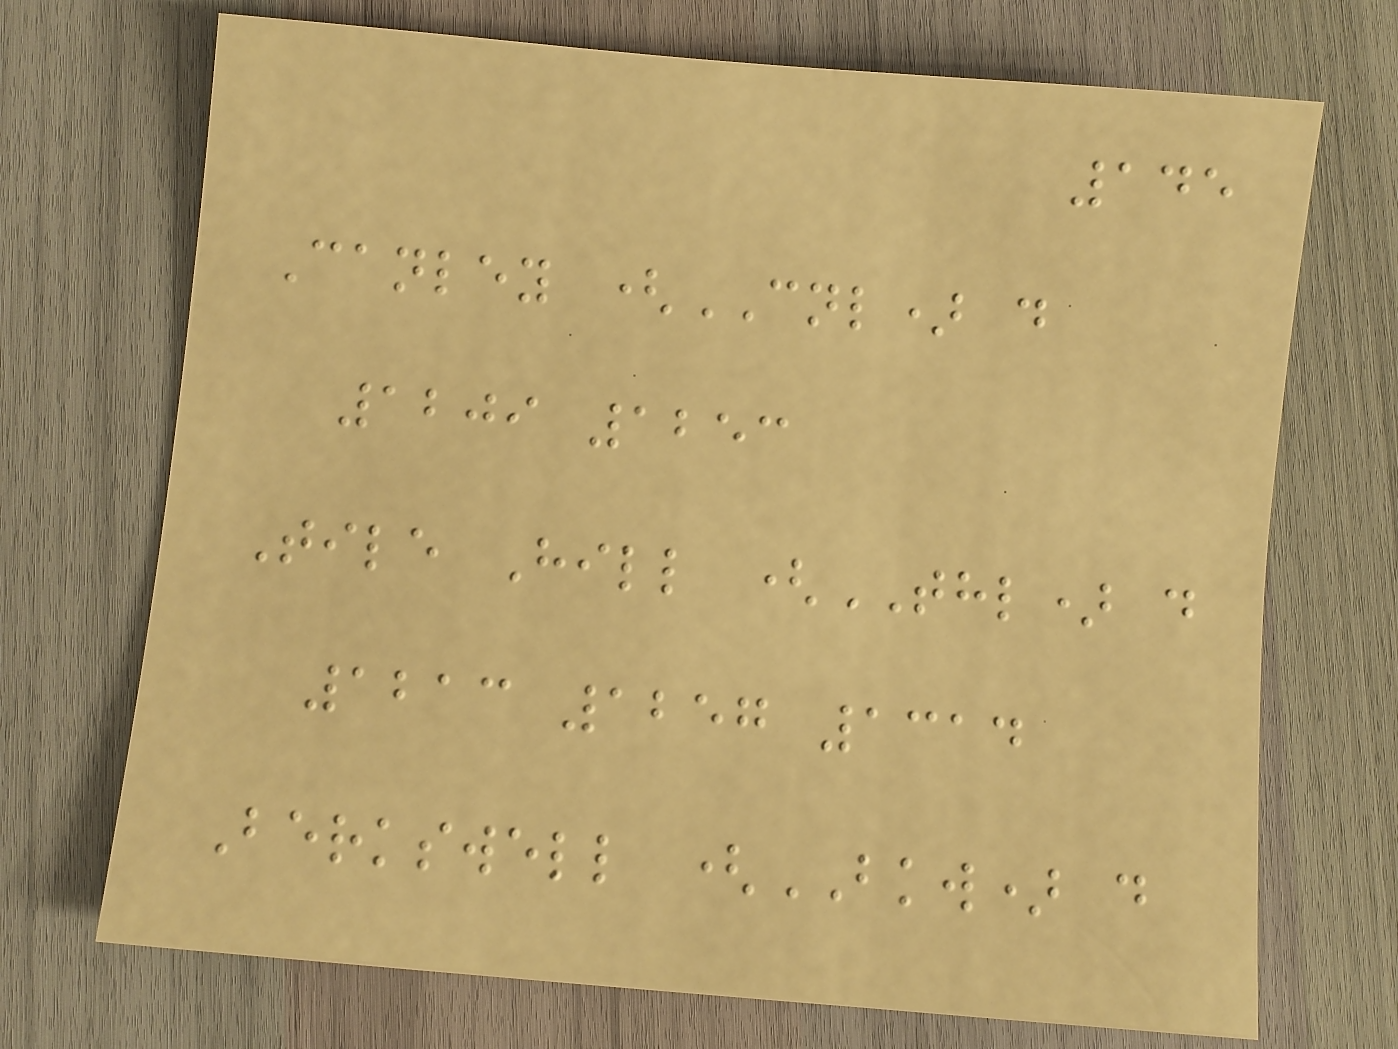145
Canley (CNL) d
1209 1253
Tile Hill (THL) d
1213 1257 1314
Berkswell (BKW) d
